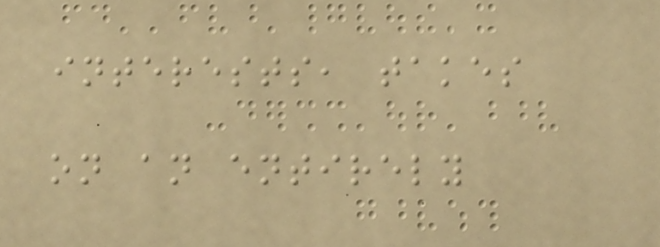interests, takes
on an entirely
